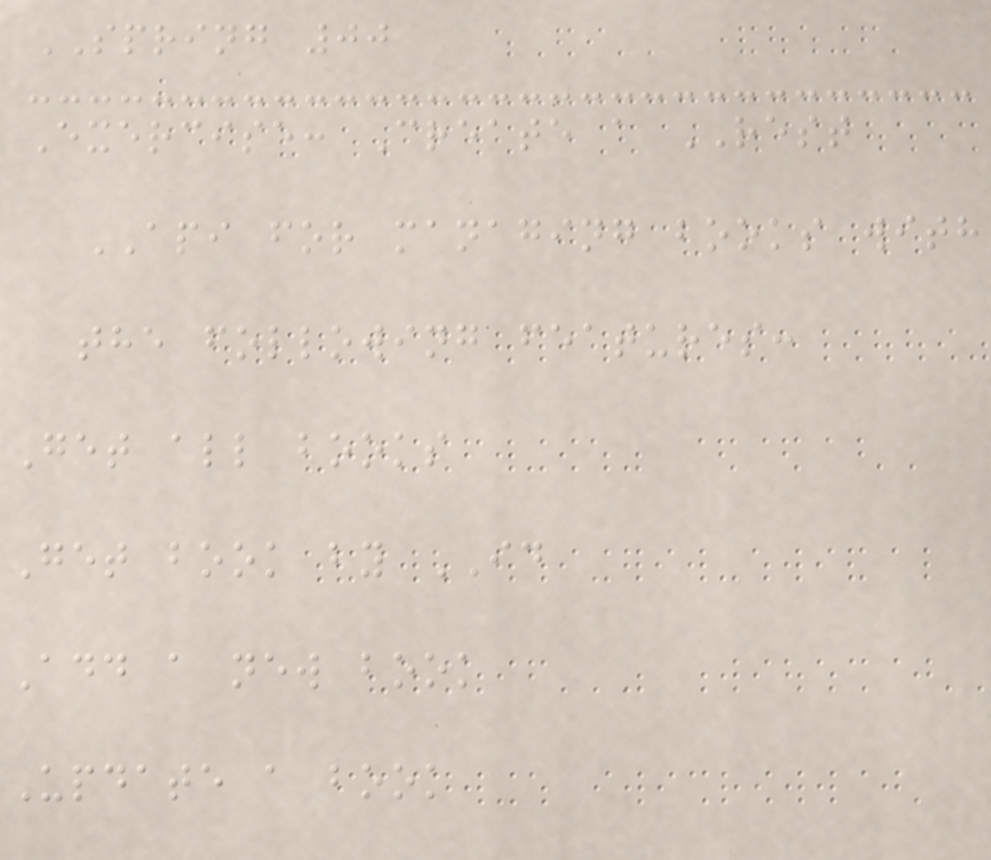SPRING 00
Exercise: Create a REST
API for managing books with
the following features:
Get all books
Get book by ID
Add a new book
Update a book
